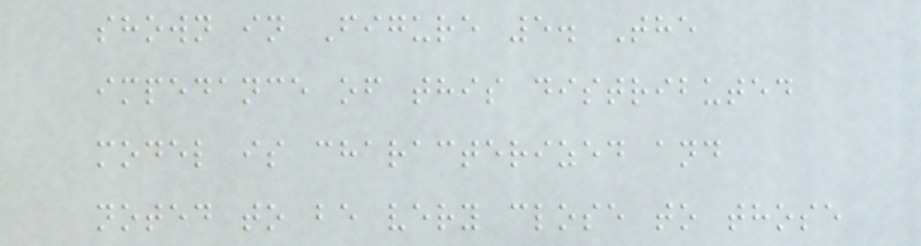shown in Figure 5. The
impedance of this distributed
model is characterized and
noted to be very close to those
